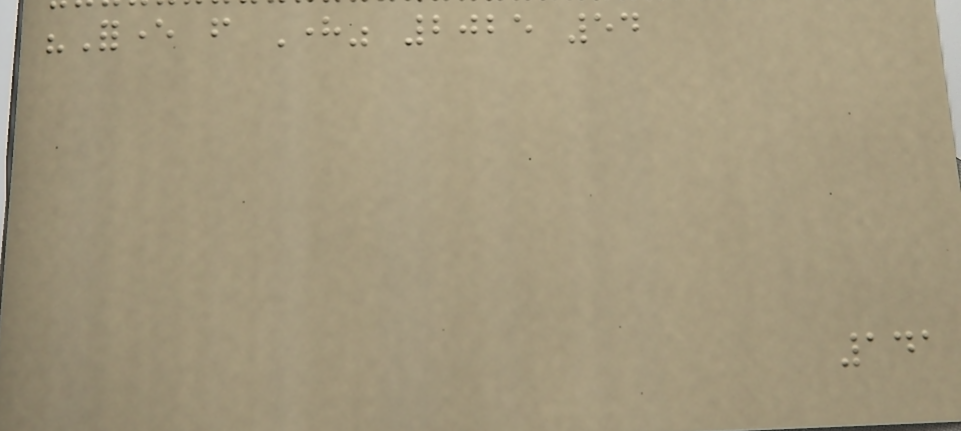"Forever from Here" 2025 54
141
